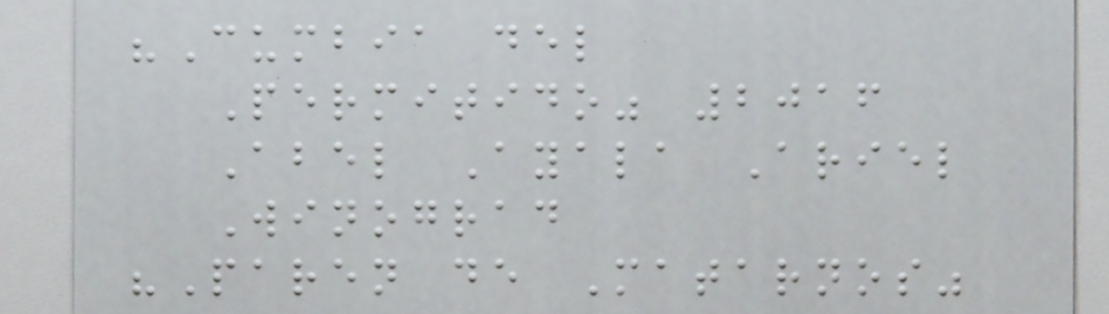"Cumbia del
Permitido" 2016
Abel Ayala Ariel
Winograd
"Paren de Matarnos"
